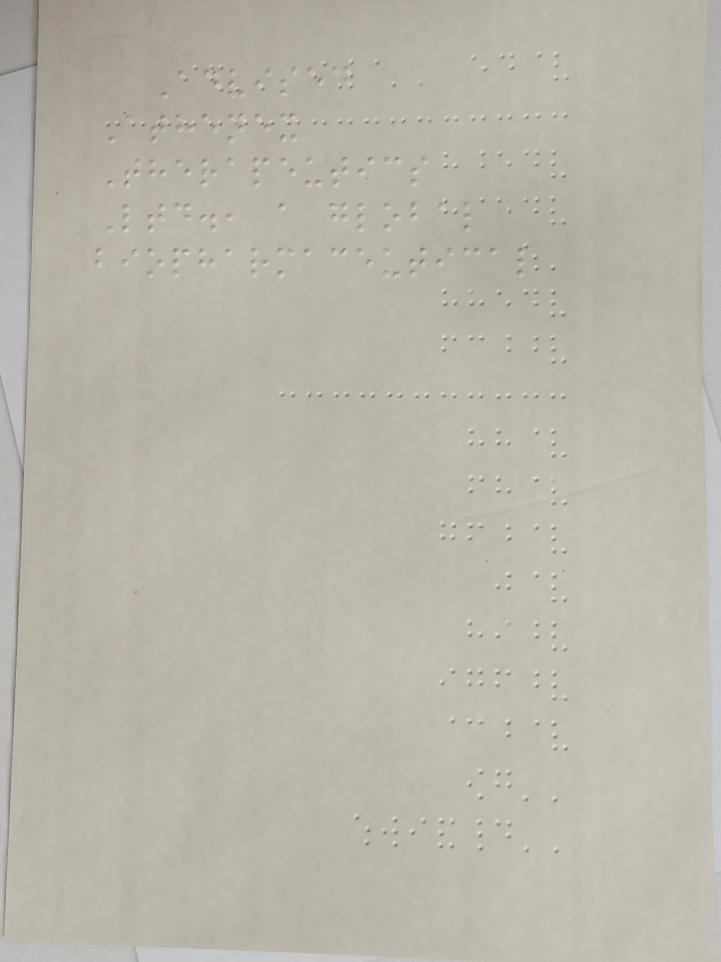Advised
Athenex
Therapeutics
Ltd., a global
biopharmaceutical
